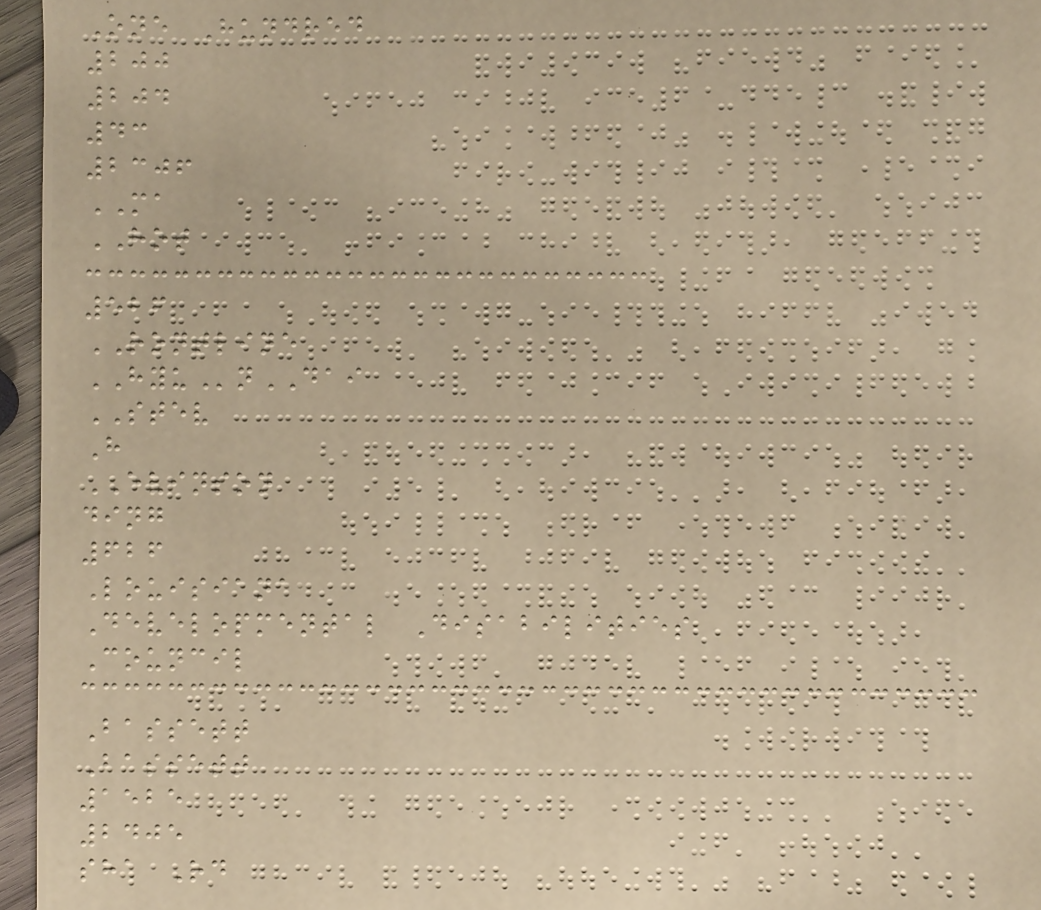One Hundred
200
204
43
2306
MA
HOT
526
RONTLINE
HYUnDAI
STEV
H
EVINSON
ding
626
Louisiana
Developmental Disabilities
Council
Bassett
Bassett
1525
2405
sha Rd
